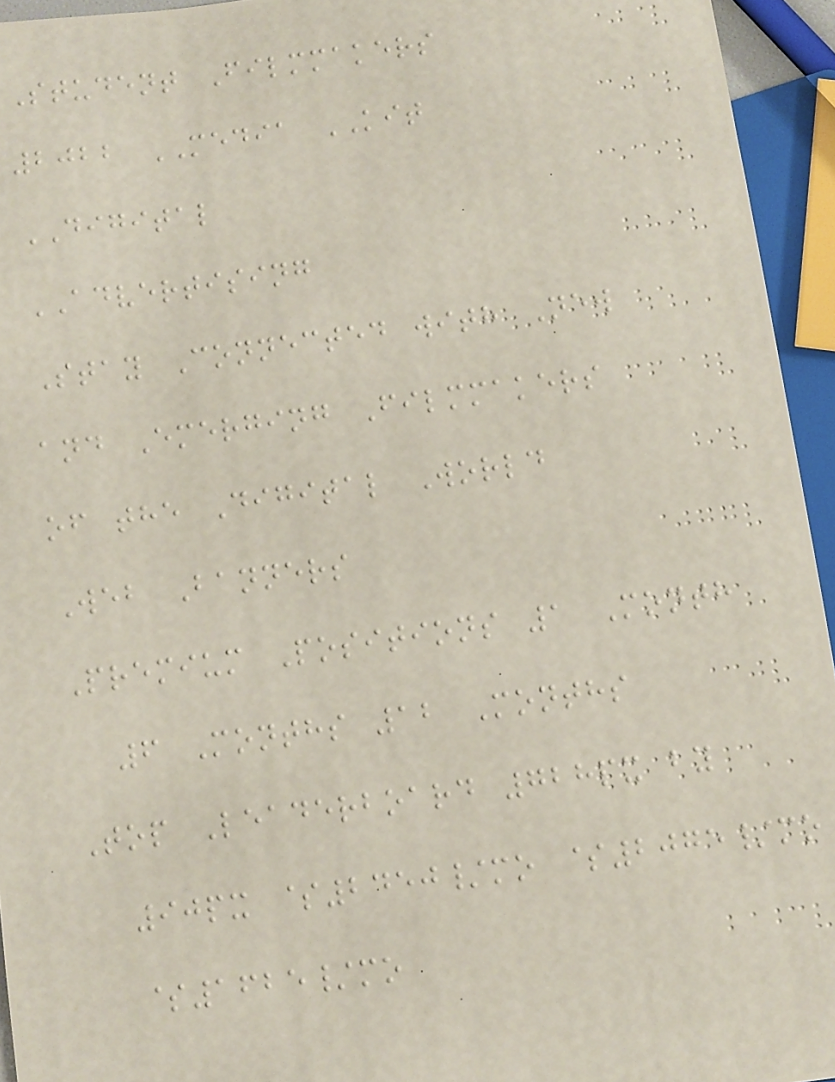Student Filmmakers
2022 MEDIA KIT
DIGITAL
ADVERTISING
Stay Connected with New
and Emerging Filmmakers
of the Digital World
Web Banners
Premium Positions 1 Month
6 Months 12 Months
Top Leaderboard 728px by
90px $2450/mo $2075/mo
$1625/mo
